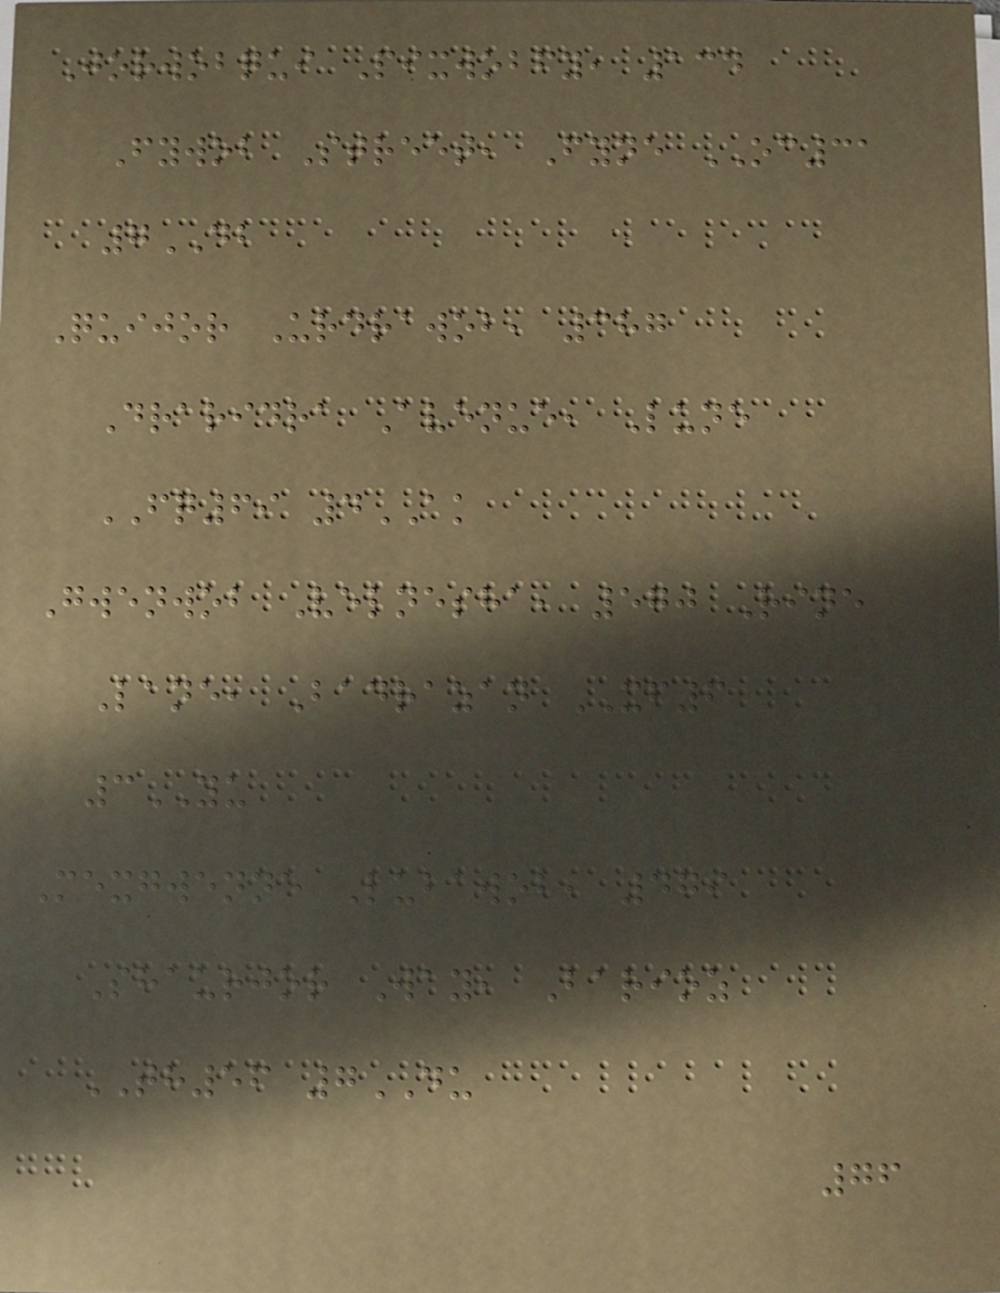Jorwobqui Pixwobfy, 134
Fywob Street, Fyne OC31
7DB
Quijor Urdrawob, 387
Draridra Avenue, Lune
FQ69 4AK
Gwenwob Velnesha, 570 Rine
Lane, Badrazan XF6
3YU
Mexgwenne Lubawob, 479
Shaurjor Way, Barioz
TH56 7DU
76
